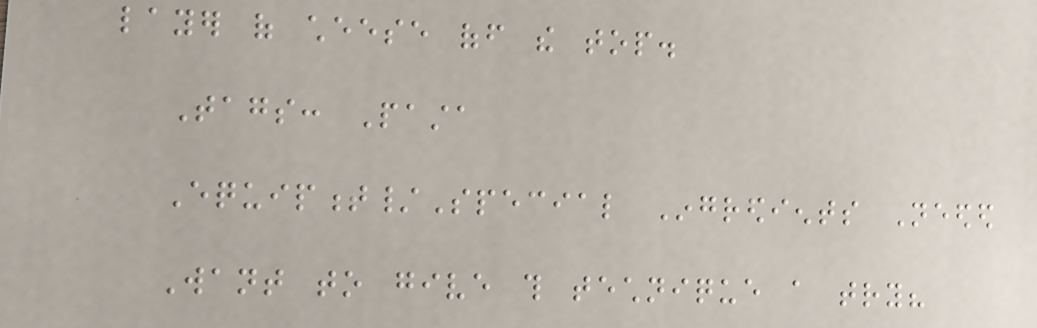layer of cheese off the top.
Tags: Pasta
Equipment/Special Ingredients Needed
Want to give this technique a try?
